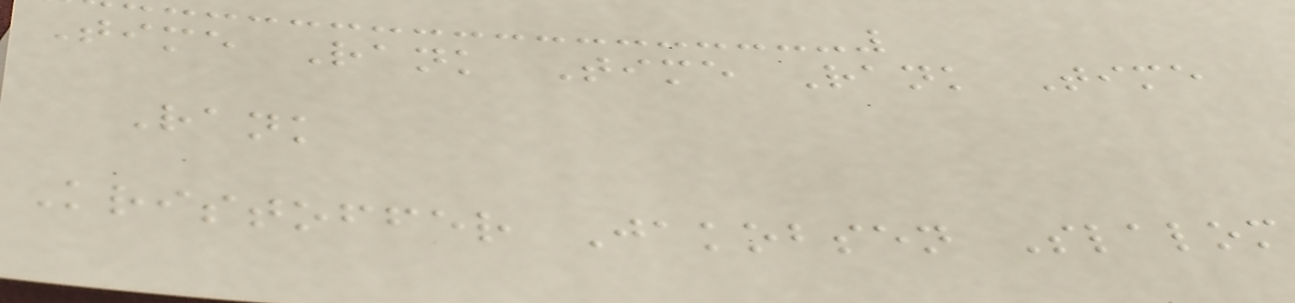Time Rank Time Rank Time
Rank
Kristoffer Jakobsen Slalom
